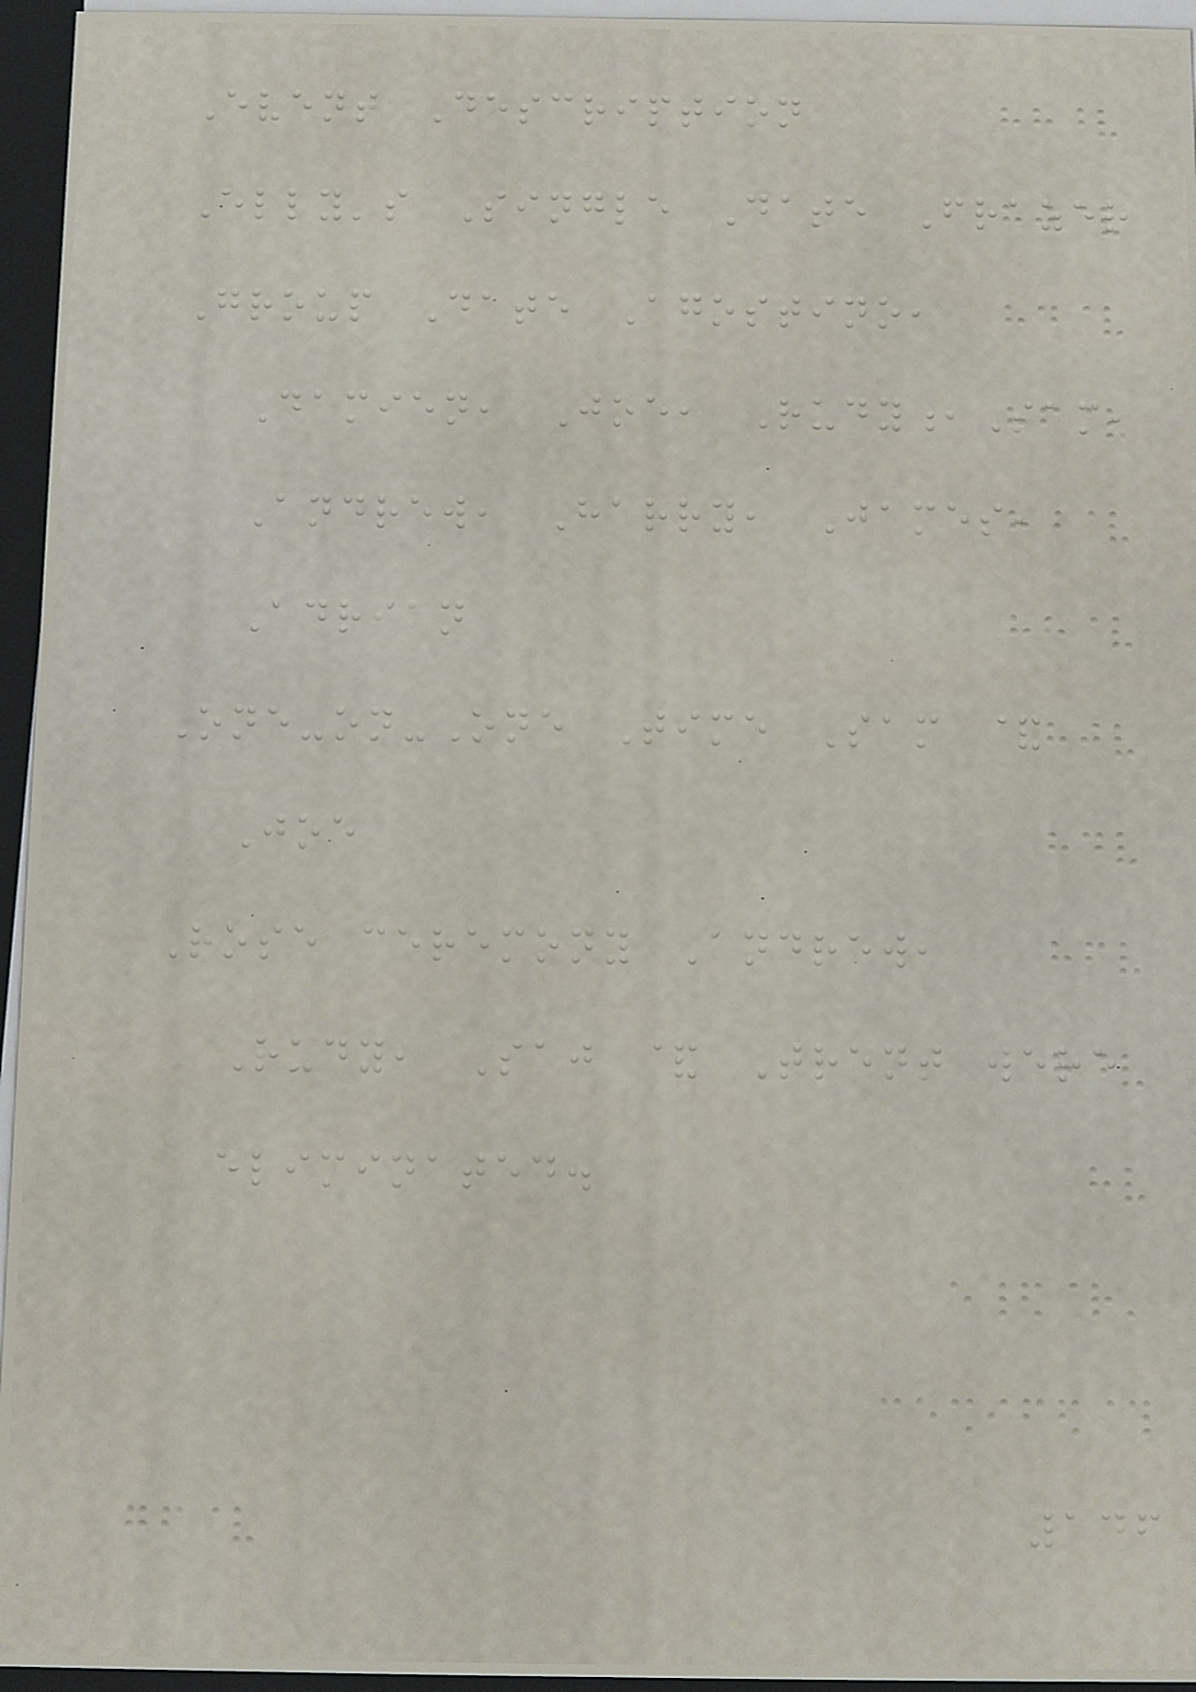Event Description
Elly's Single Date Frazer
Group Date Agostino,
Damien, Joe, Rudy,Sam,
Andrew, Harry, James,
Adrian
One-on-One Time Sam &
Joe
Rose ceremony Andrew,
Rudy, Saj & Trent were
eliminated.
146
